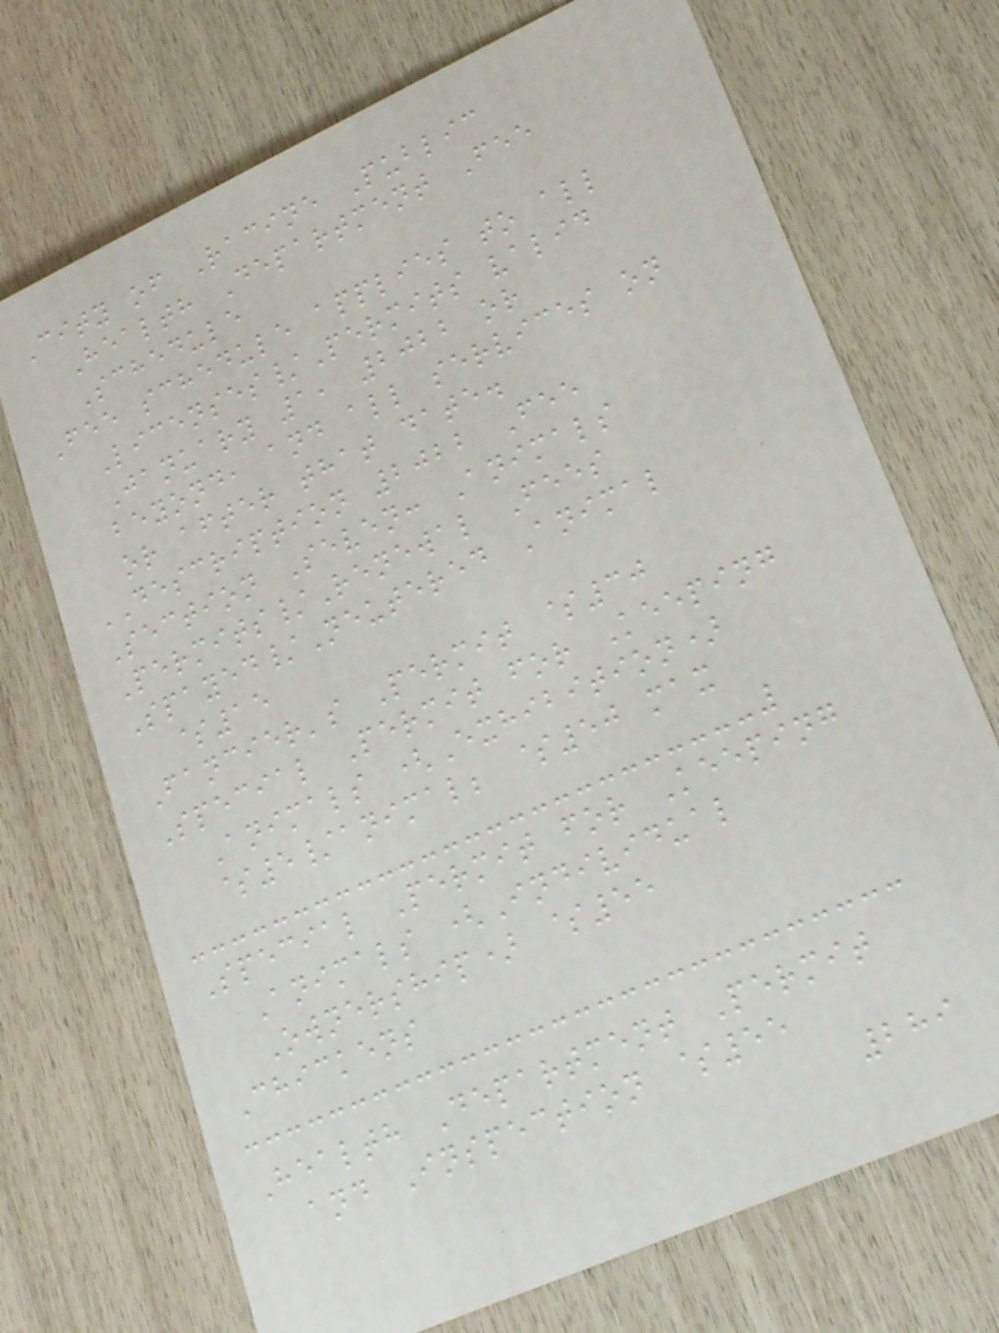City of Racine Public
Health Department Fee
Schedule
Fee schedule applies to all
Licenses/Permits valid
January 1, 2022 or
beyond, and all services on
or after that date.
DESCRIPTION 2022 Fee
Section Seven: Animals
Permits/Renewal Fees
Spayed/Neutered Animal
$15
Fancier's Permit $30
Special Permit for Keeping
Animals (Exhibition)
$5/animal; $50 max
Special Permit for Keeping
Animals (Individual
Ownership) $55
Chickens
Health Department Permit
and Inspection $55
289
